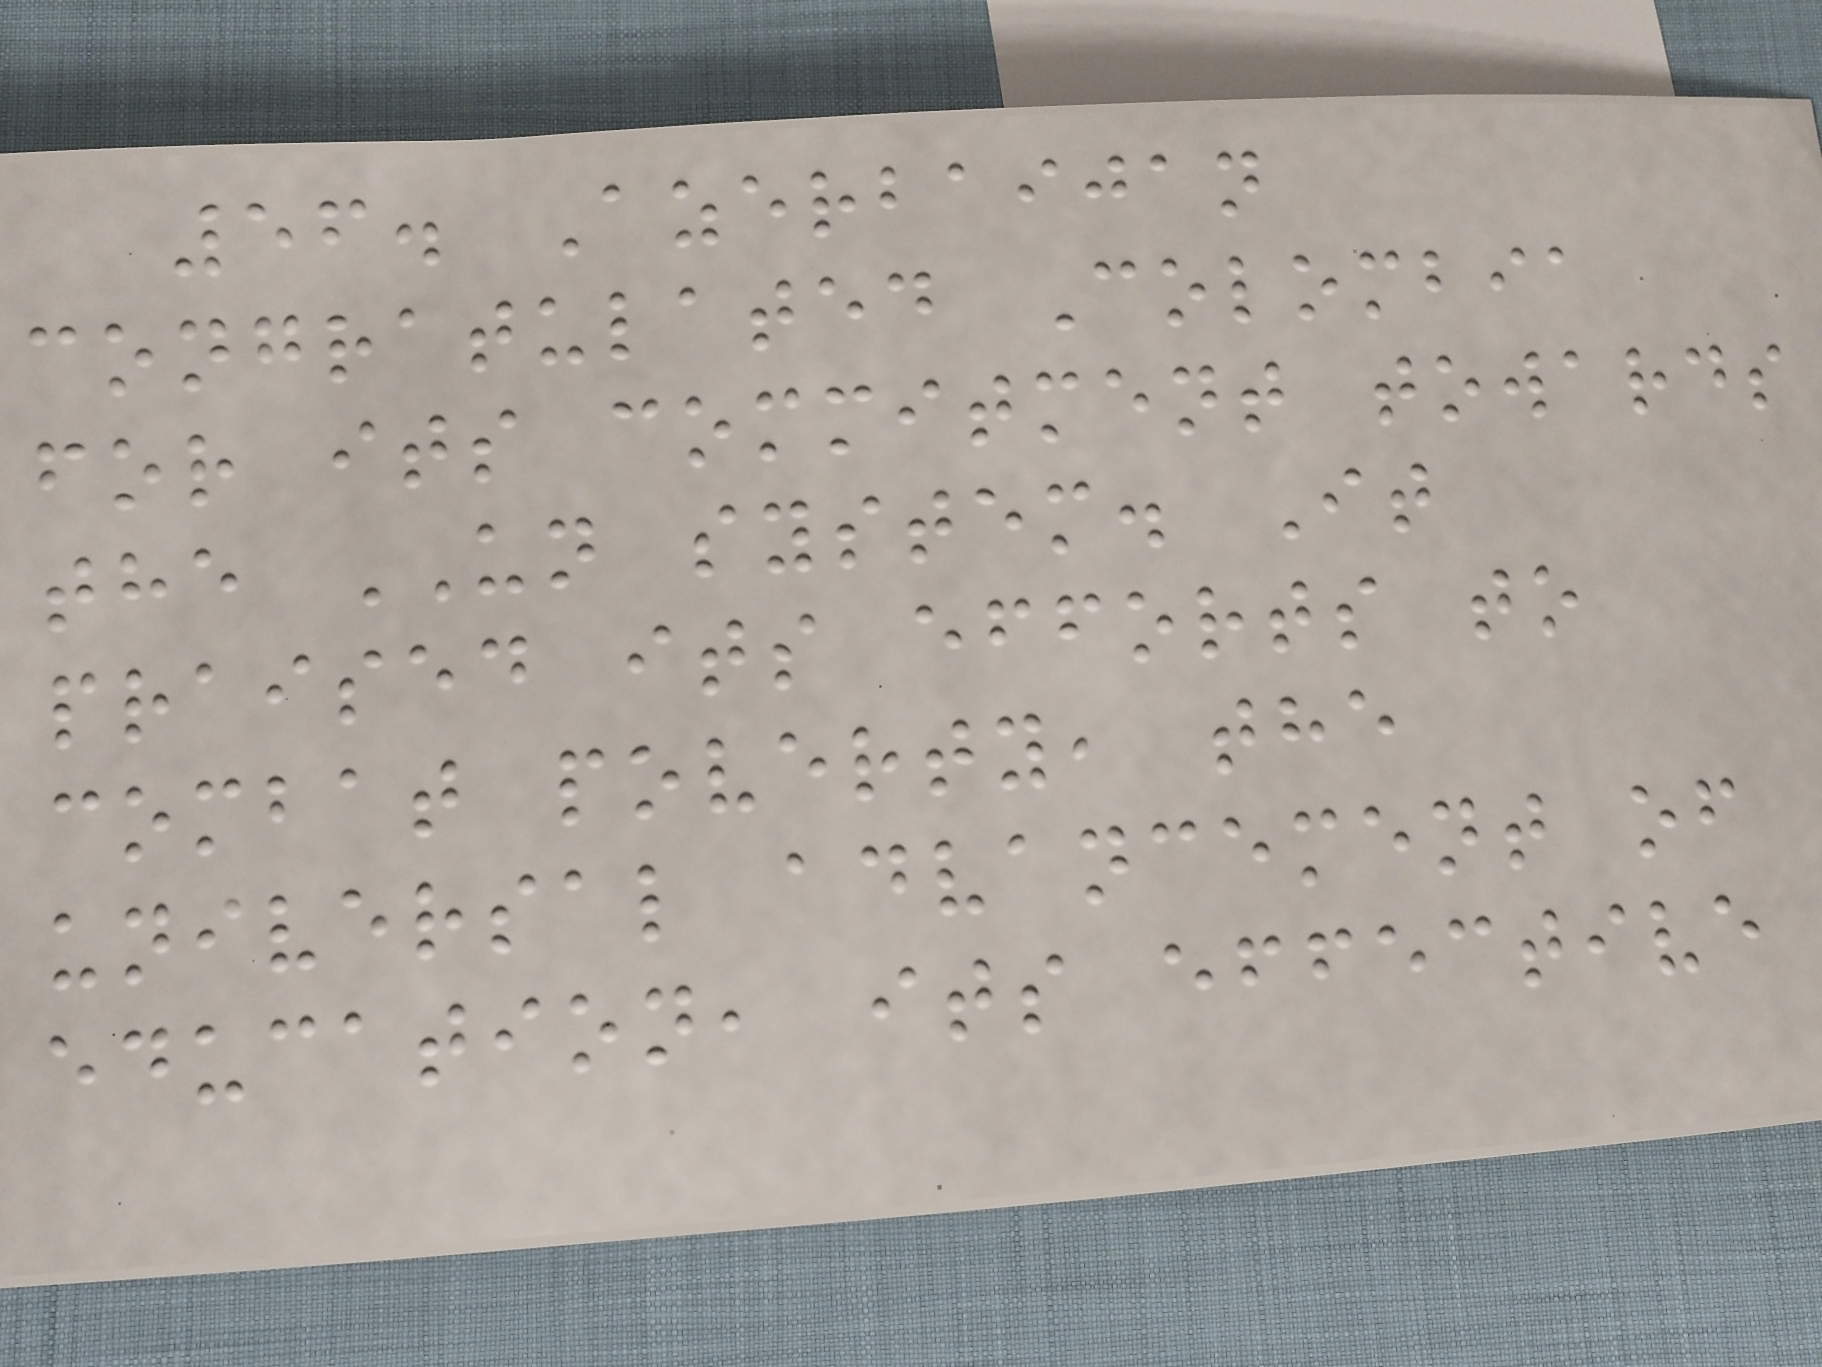56. Azerbaijan
congratulated Colombia
for its commitment towards
the UN system. It
praised its efforts to
combat poverty, the
universal advancement of
education, its effective
